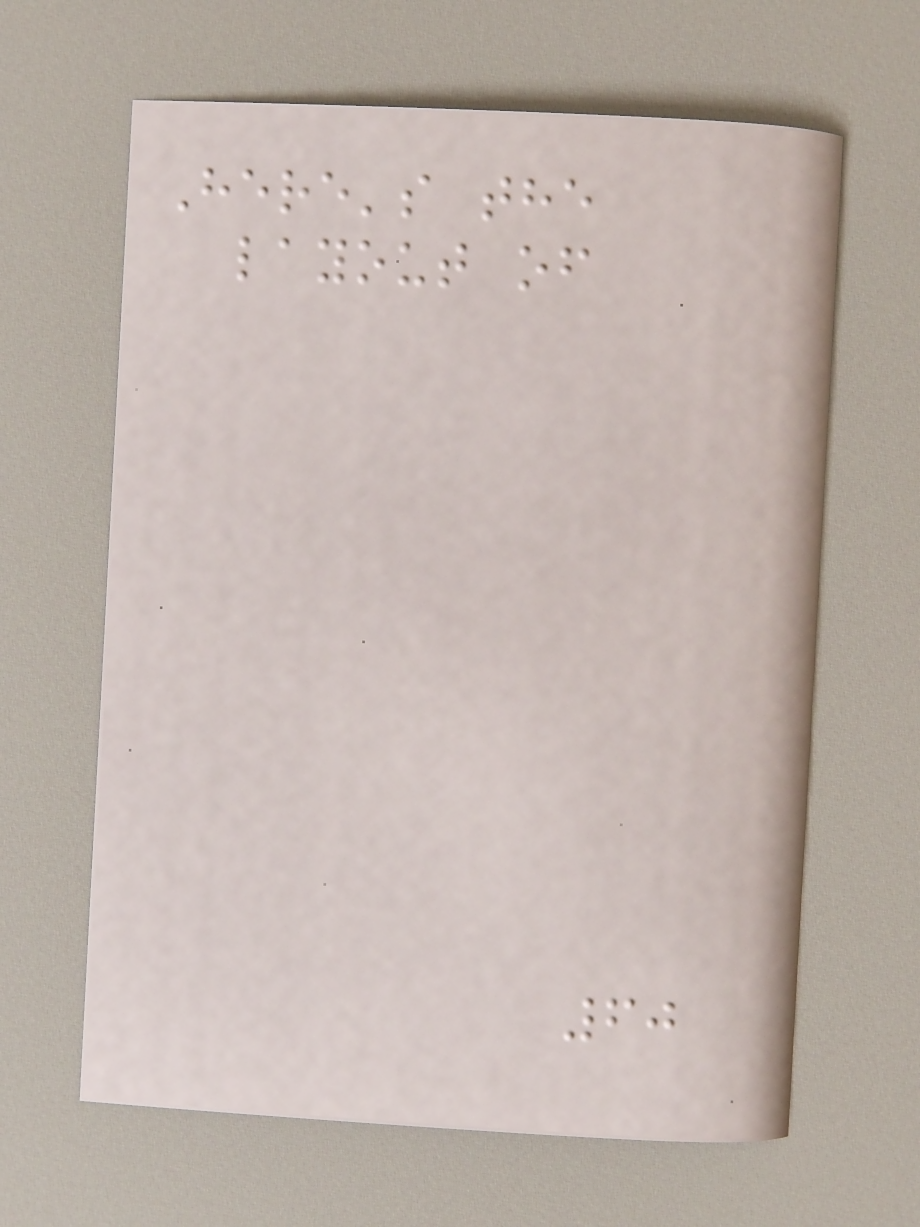Here's the
layout of
60
